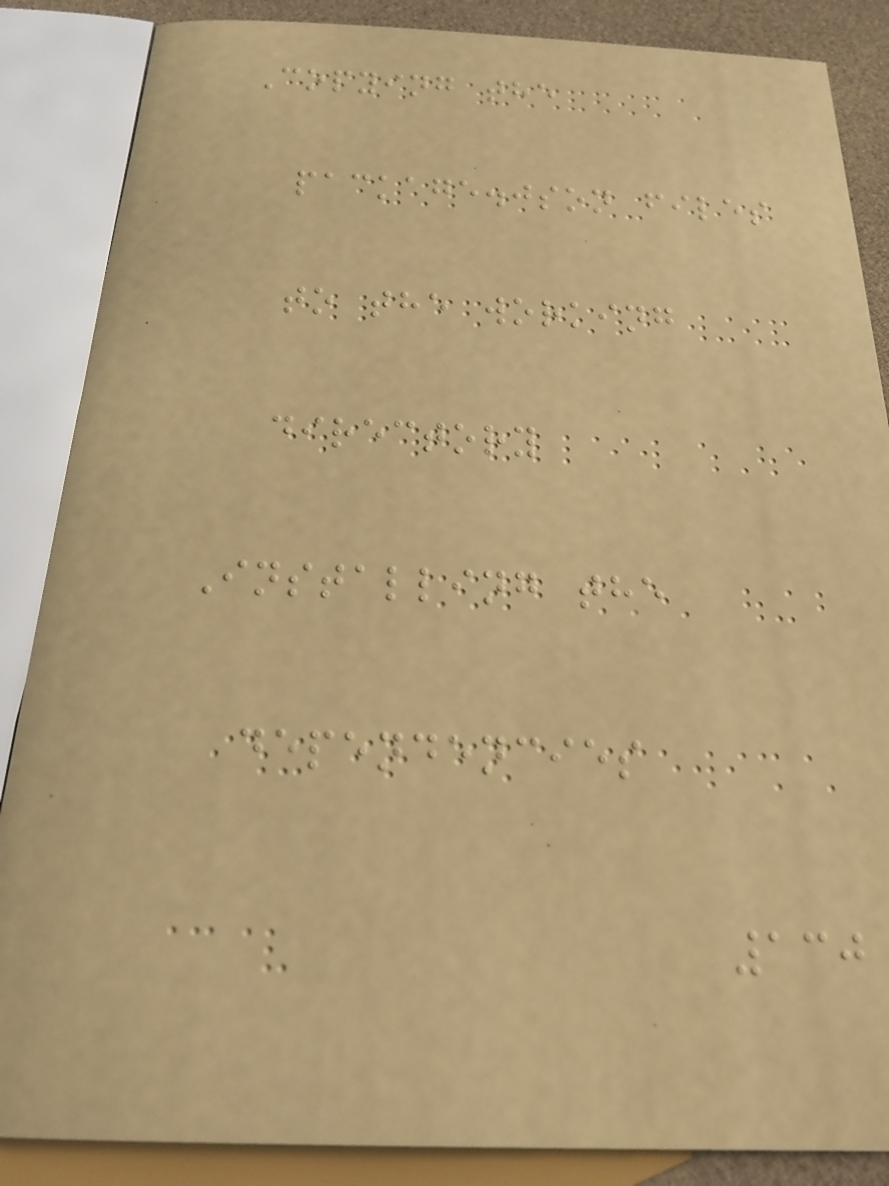Copying the
package.json files
to the working
directory
Installing the
dependencies
130
